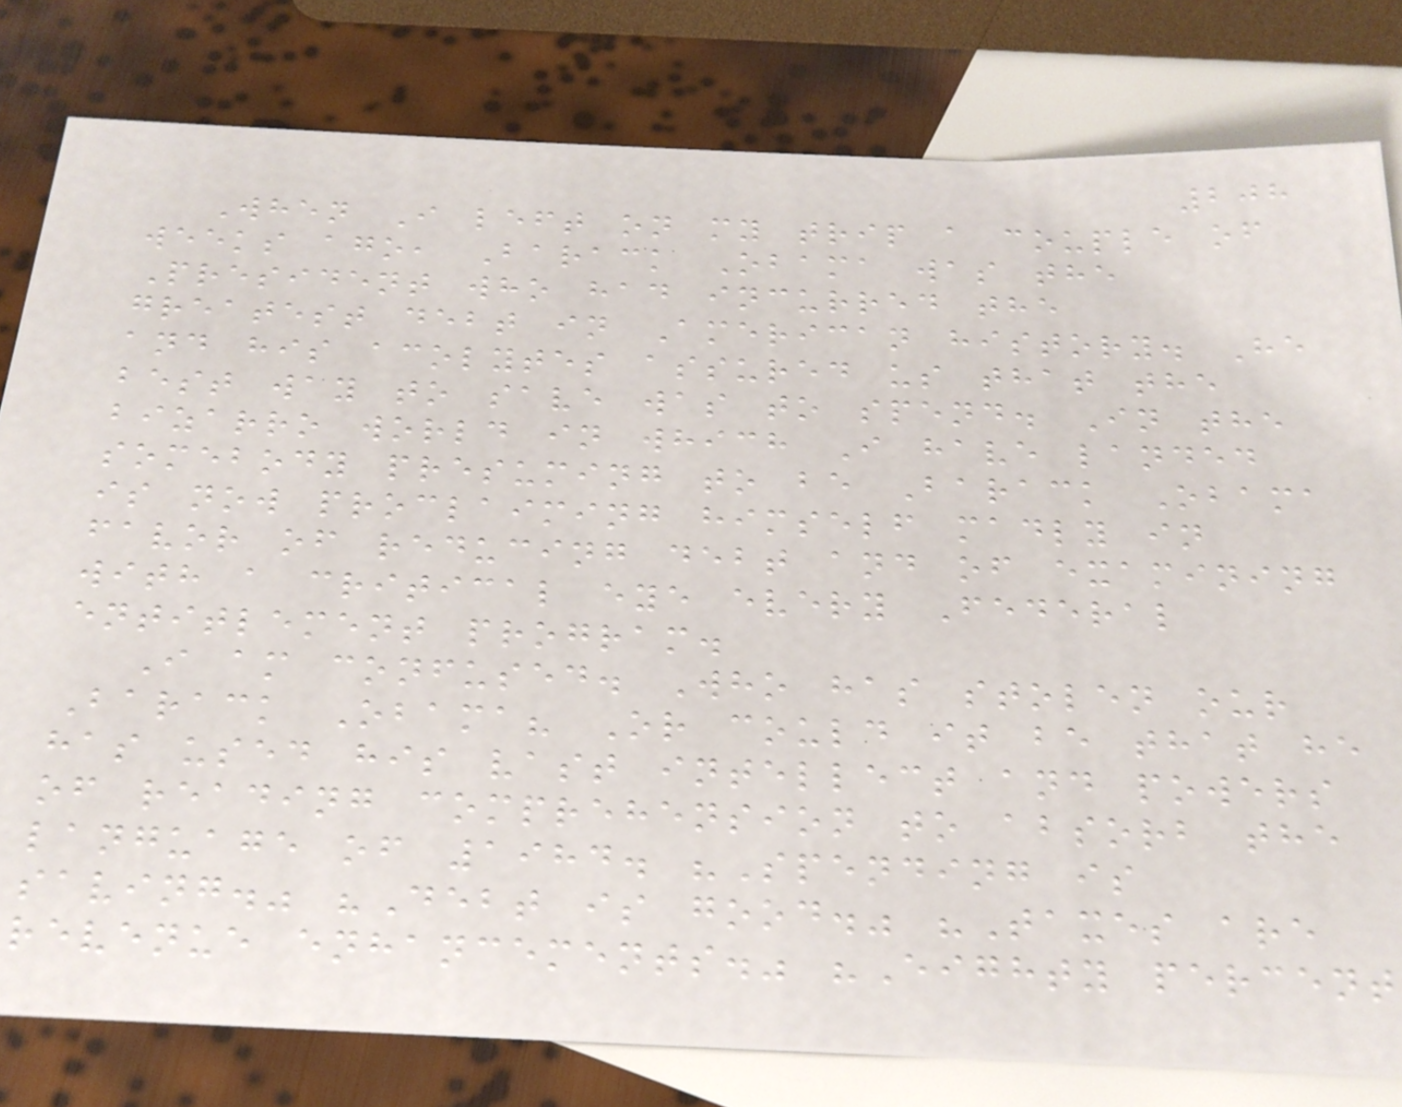208
When I left on my trip a couple of
weeks ago, Barack Obama was the
President who had incurred the
greatest debt in American history. He
and his acolytes assured us that the
best way to save was to spend. In the
bizarro world in which I have landed
somebody presuming to be Barack Obama
is now proclaiming himself madly in
favor of reducing debt and of examining
with a critical eye every Federal
entitlement program.
I am confused. Who has stolen our
Barack Obama? Or could it be that he
has used his vast intellect and powers
of reading comprehension to absorb the
language of 1984. "Spending is
saving." "Debt is good." "Taxes are
revenue enhancements." "Eighty percent
